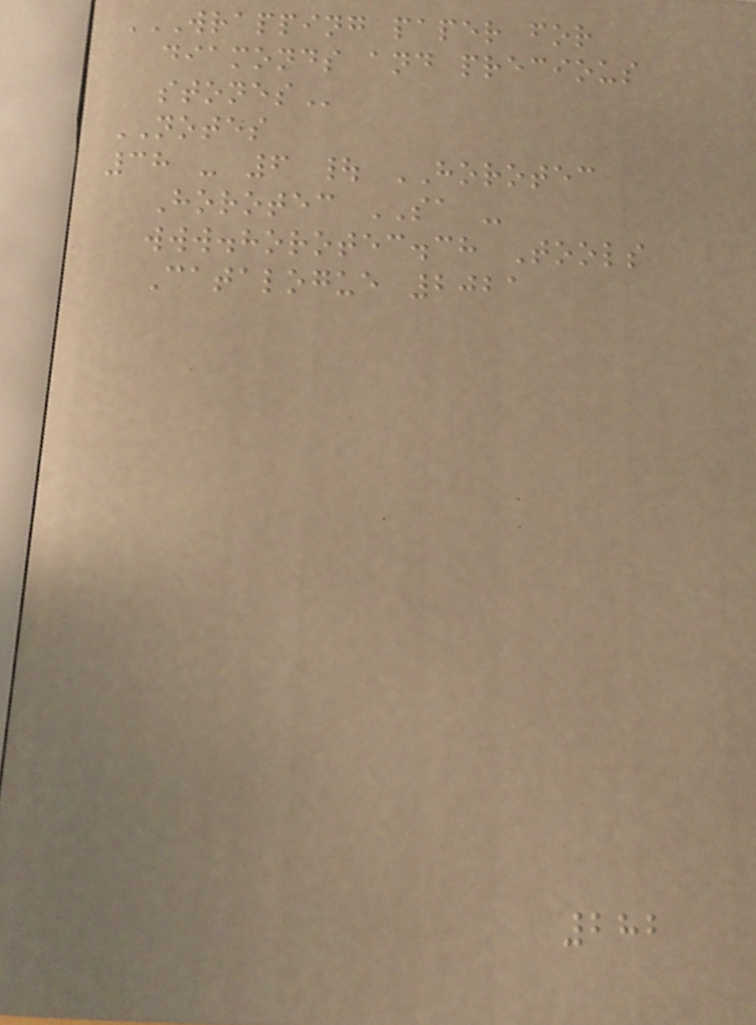WRAPPING PAPER FOR
DIAMONDS AND PRECIOUS
STONES
NOTES
38 - 6 | HOROTEC
Horotec SA -
www.horotec.ch Tools
Catalogue 2021
282
